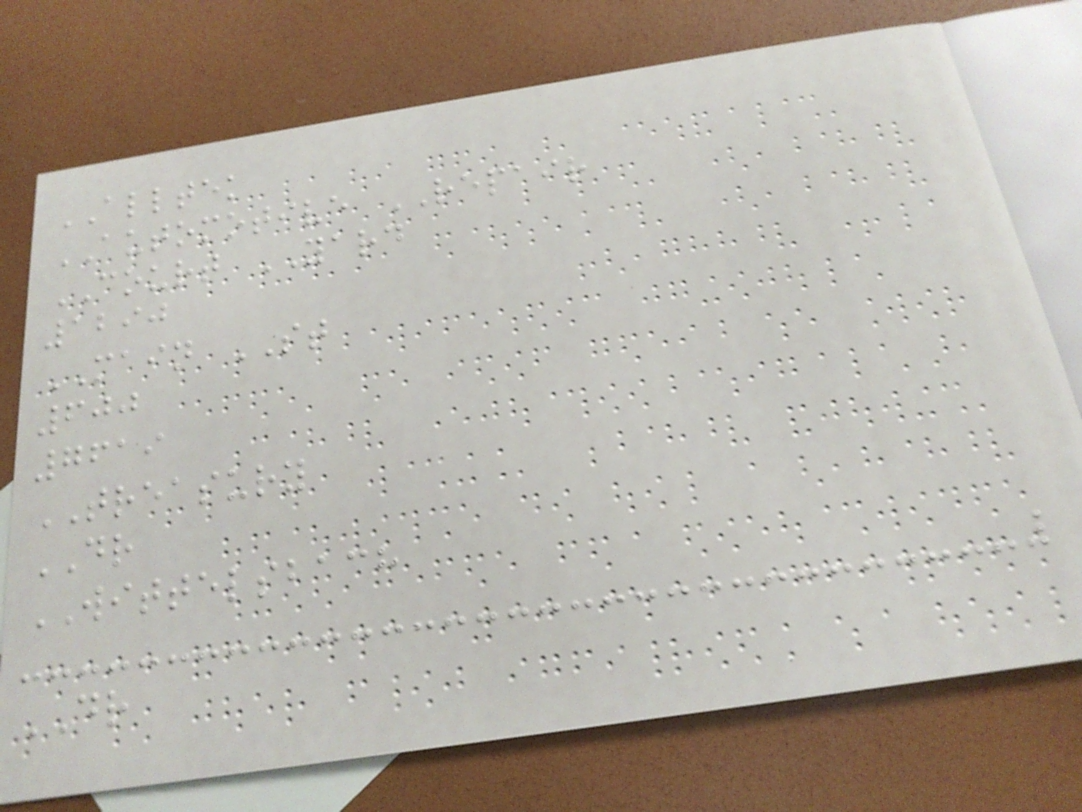ALLTEK
AUTOMOTIVE REPAIR
COURT YARD
1290
MAIN ST
600
7619
TREASURY
DR
WITTELSBACH
DR
